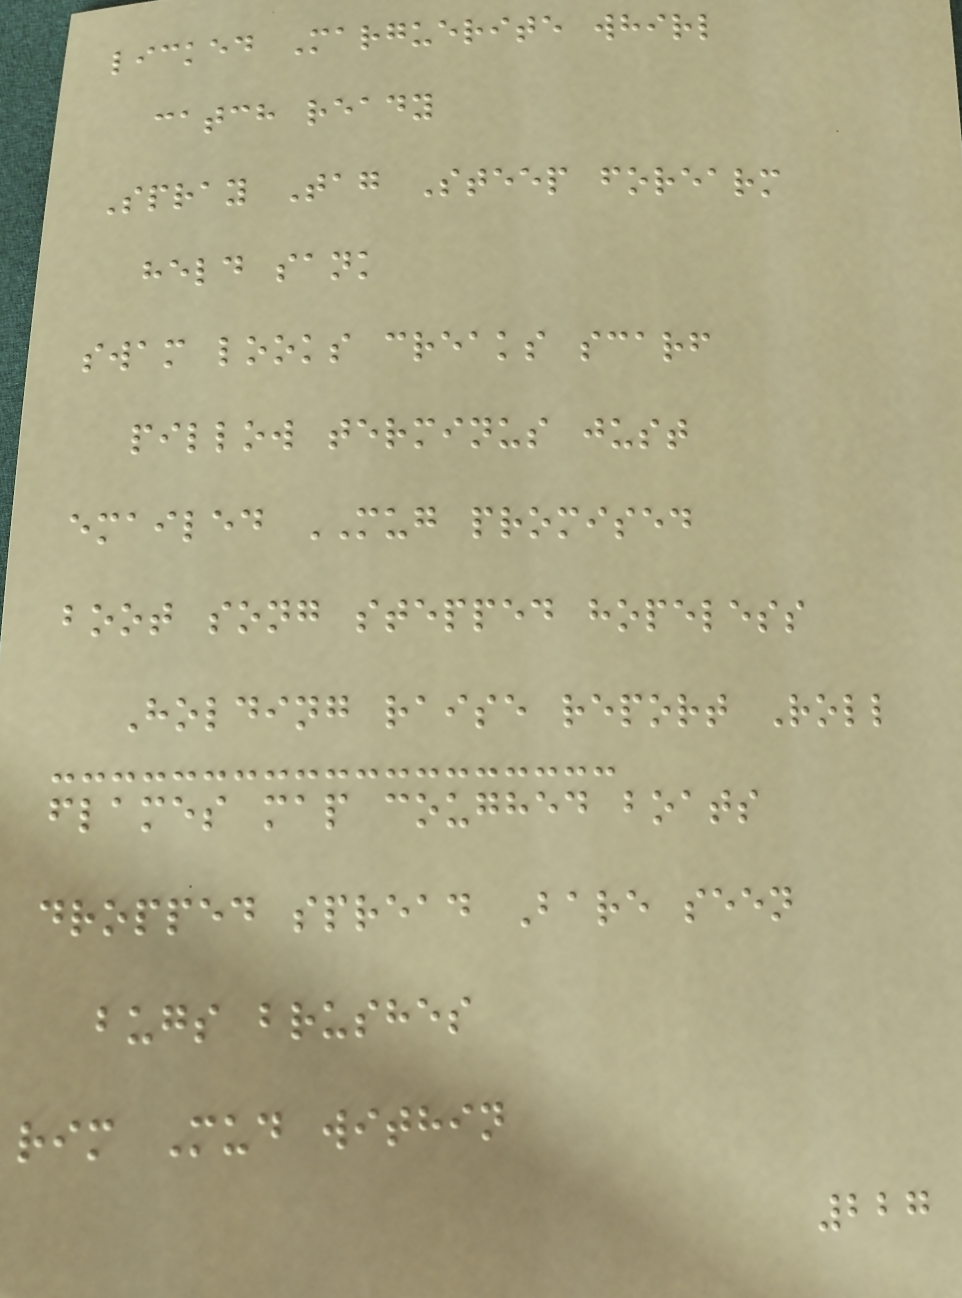licked Marguerite whirl
catch ready
Spray Tag Steep forearm
held sank
swam looks creaks scarf
pillow terminus just
emailed MUG promised
boot song stepped hopeless
Holding raise report Roll
flames map coughed boats
dropped spread Bare seen
bugs brushes
rim Mud within
227
